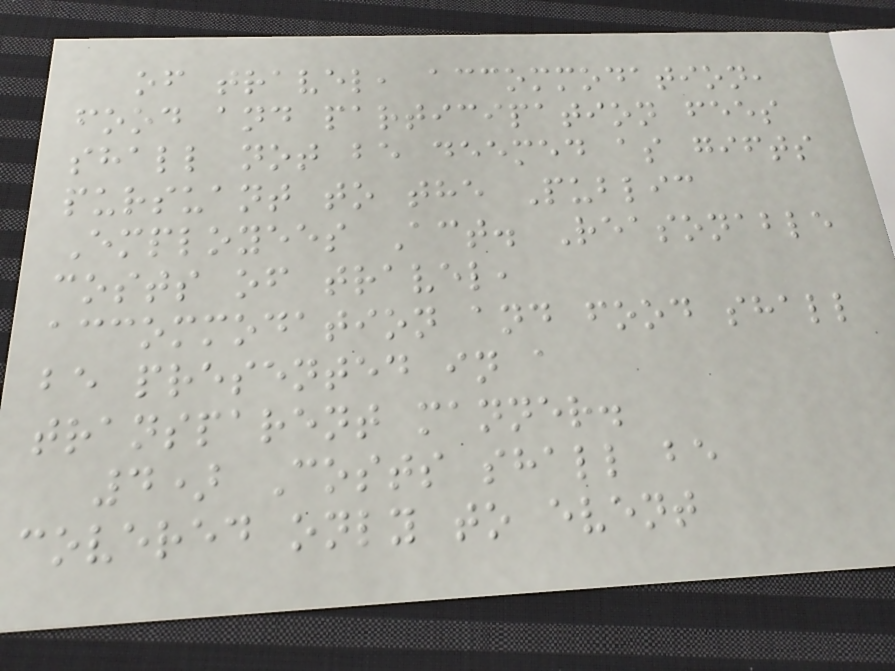of travel, accommodation,
food and participation fees
shall not be deemed as gifts
pursuant to the Public
Employees Act. Reasonable
costs of travel,
accommodation and food shall
be presented in a
transparent manner.
4) Costs shall be
covered only to event
